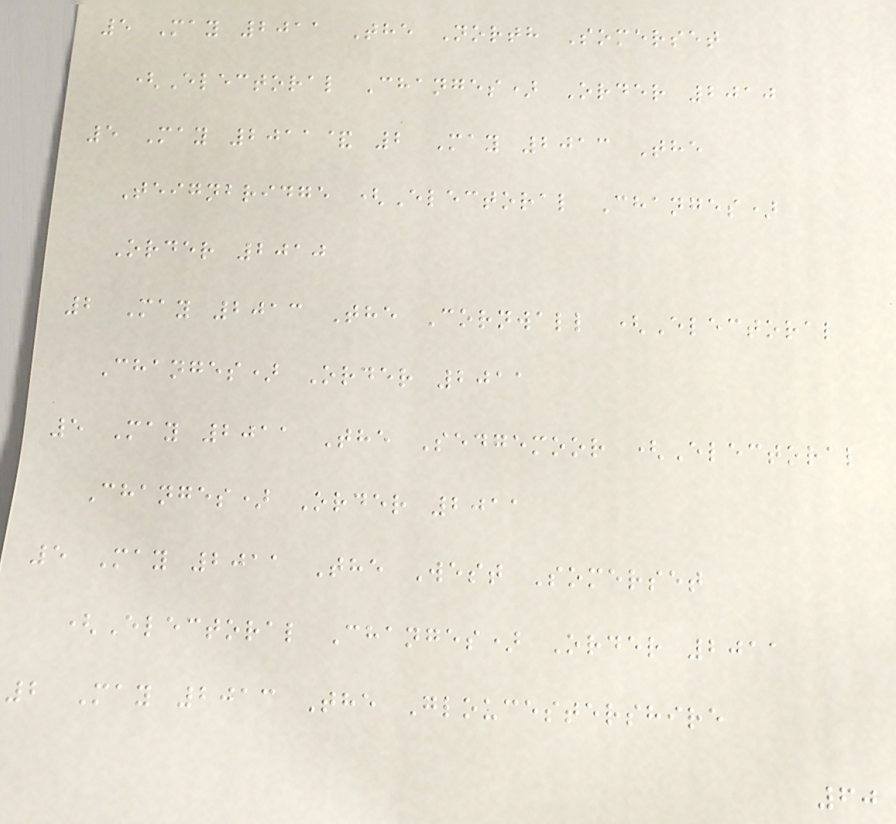5 May 2011 The North Somerset
(Electoral Changes) Order 2010
5 May 2011& 2 May 2013 The
Teignbridge (Electoral Changes)
Order 2010
2 May 2013 The Cornwall (Electoral
Changes) Order 2011
5 May 2011 The Sedgemoor (Electoral
Changes) Order 2011
5 May 2011 The West Somerset
(Electoral Changes) Order 2011
2 May 2013 The Gloucestershire
60
